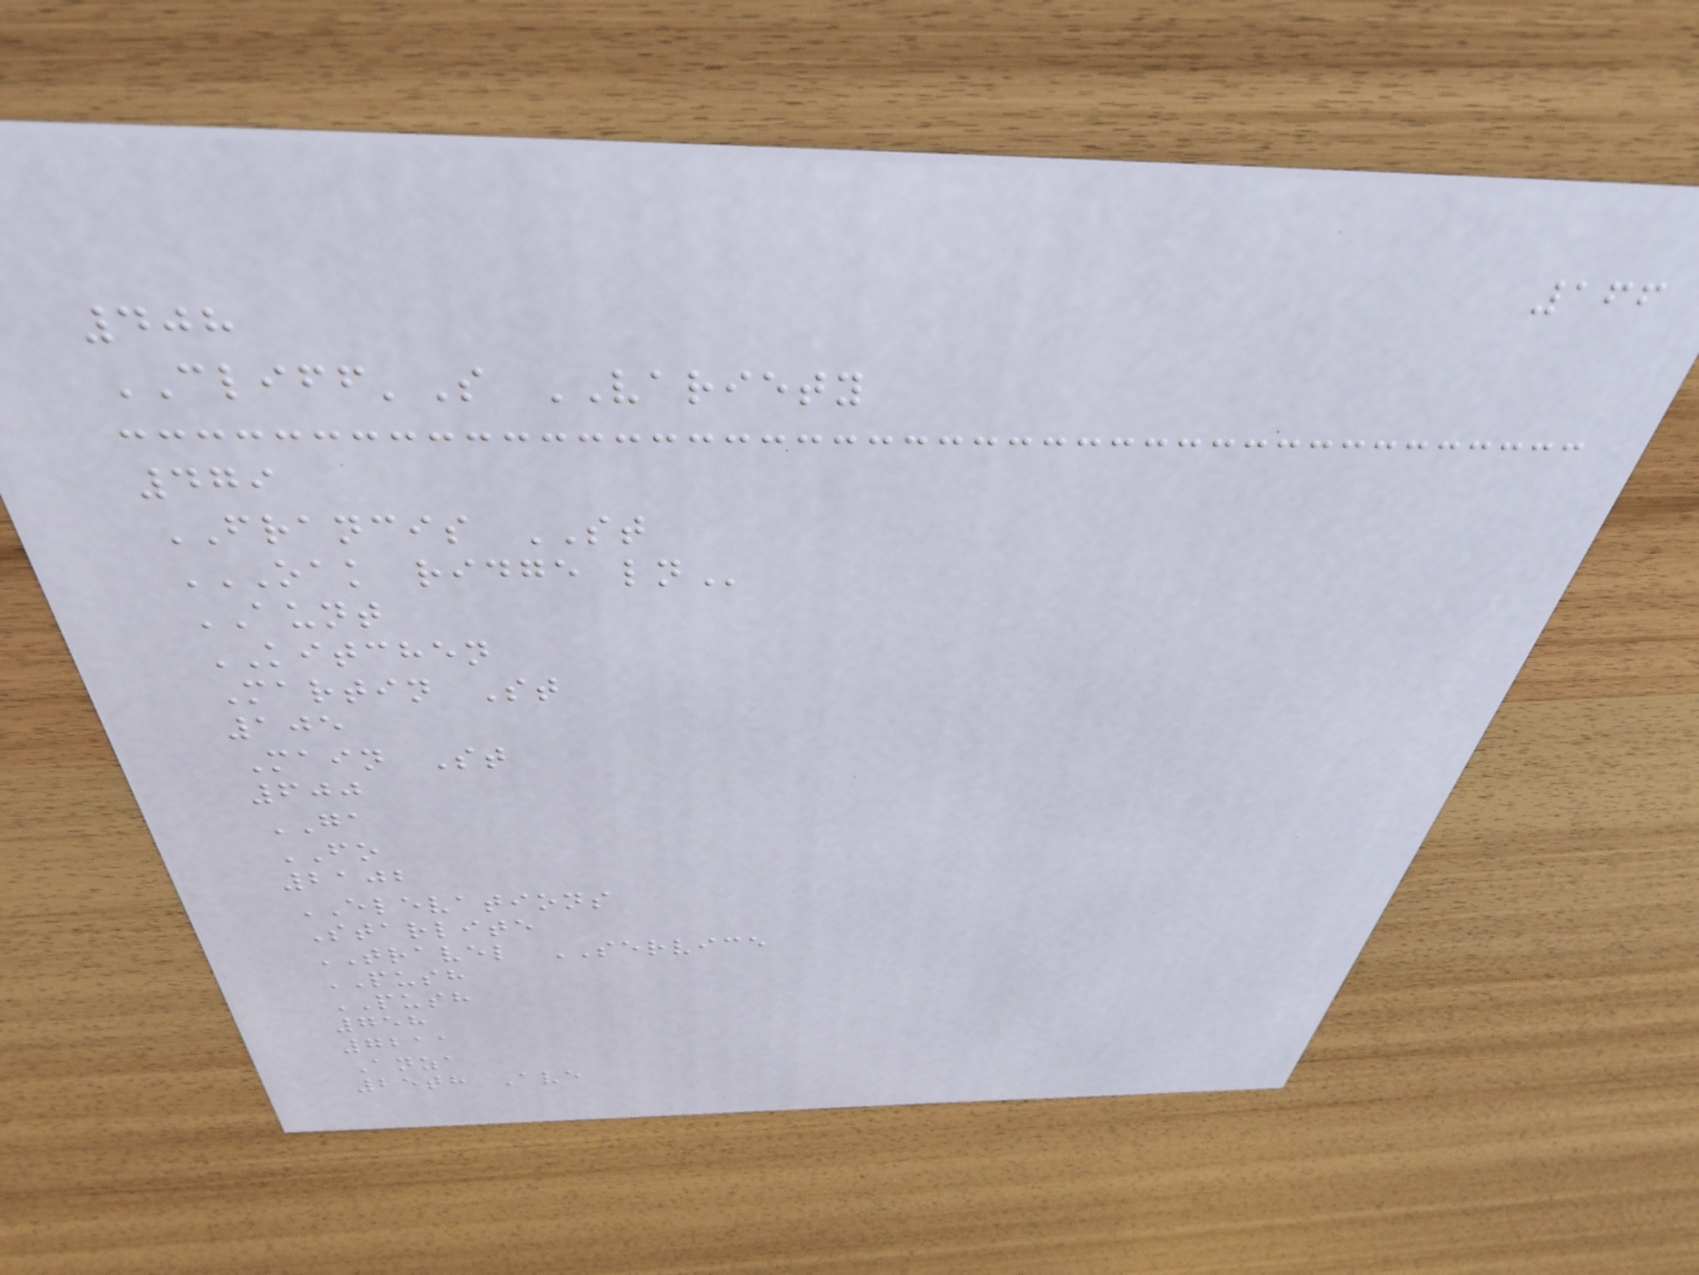166
408
CLIFF'S VARIETY
479
FRANCIS ST
OAK RIDGE LN
AUNT
KITCHEN
Martin St
105
Main St
600
GA
FO
2102
ELEVATIONS
Starlite
TRAVEL SERVICE
PUSH
PUSH
758
7211
Anza
25th Ave
